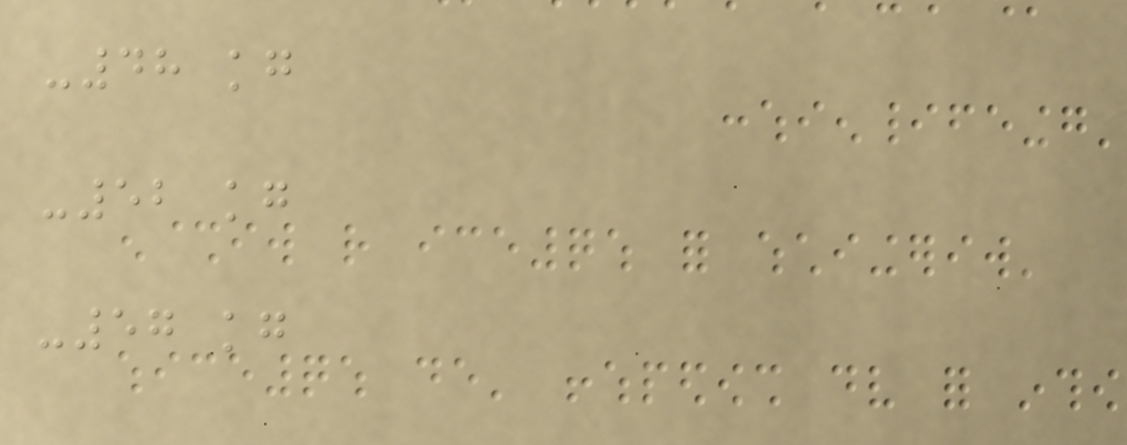-48 kg
-52 kg
-57 kg
